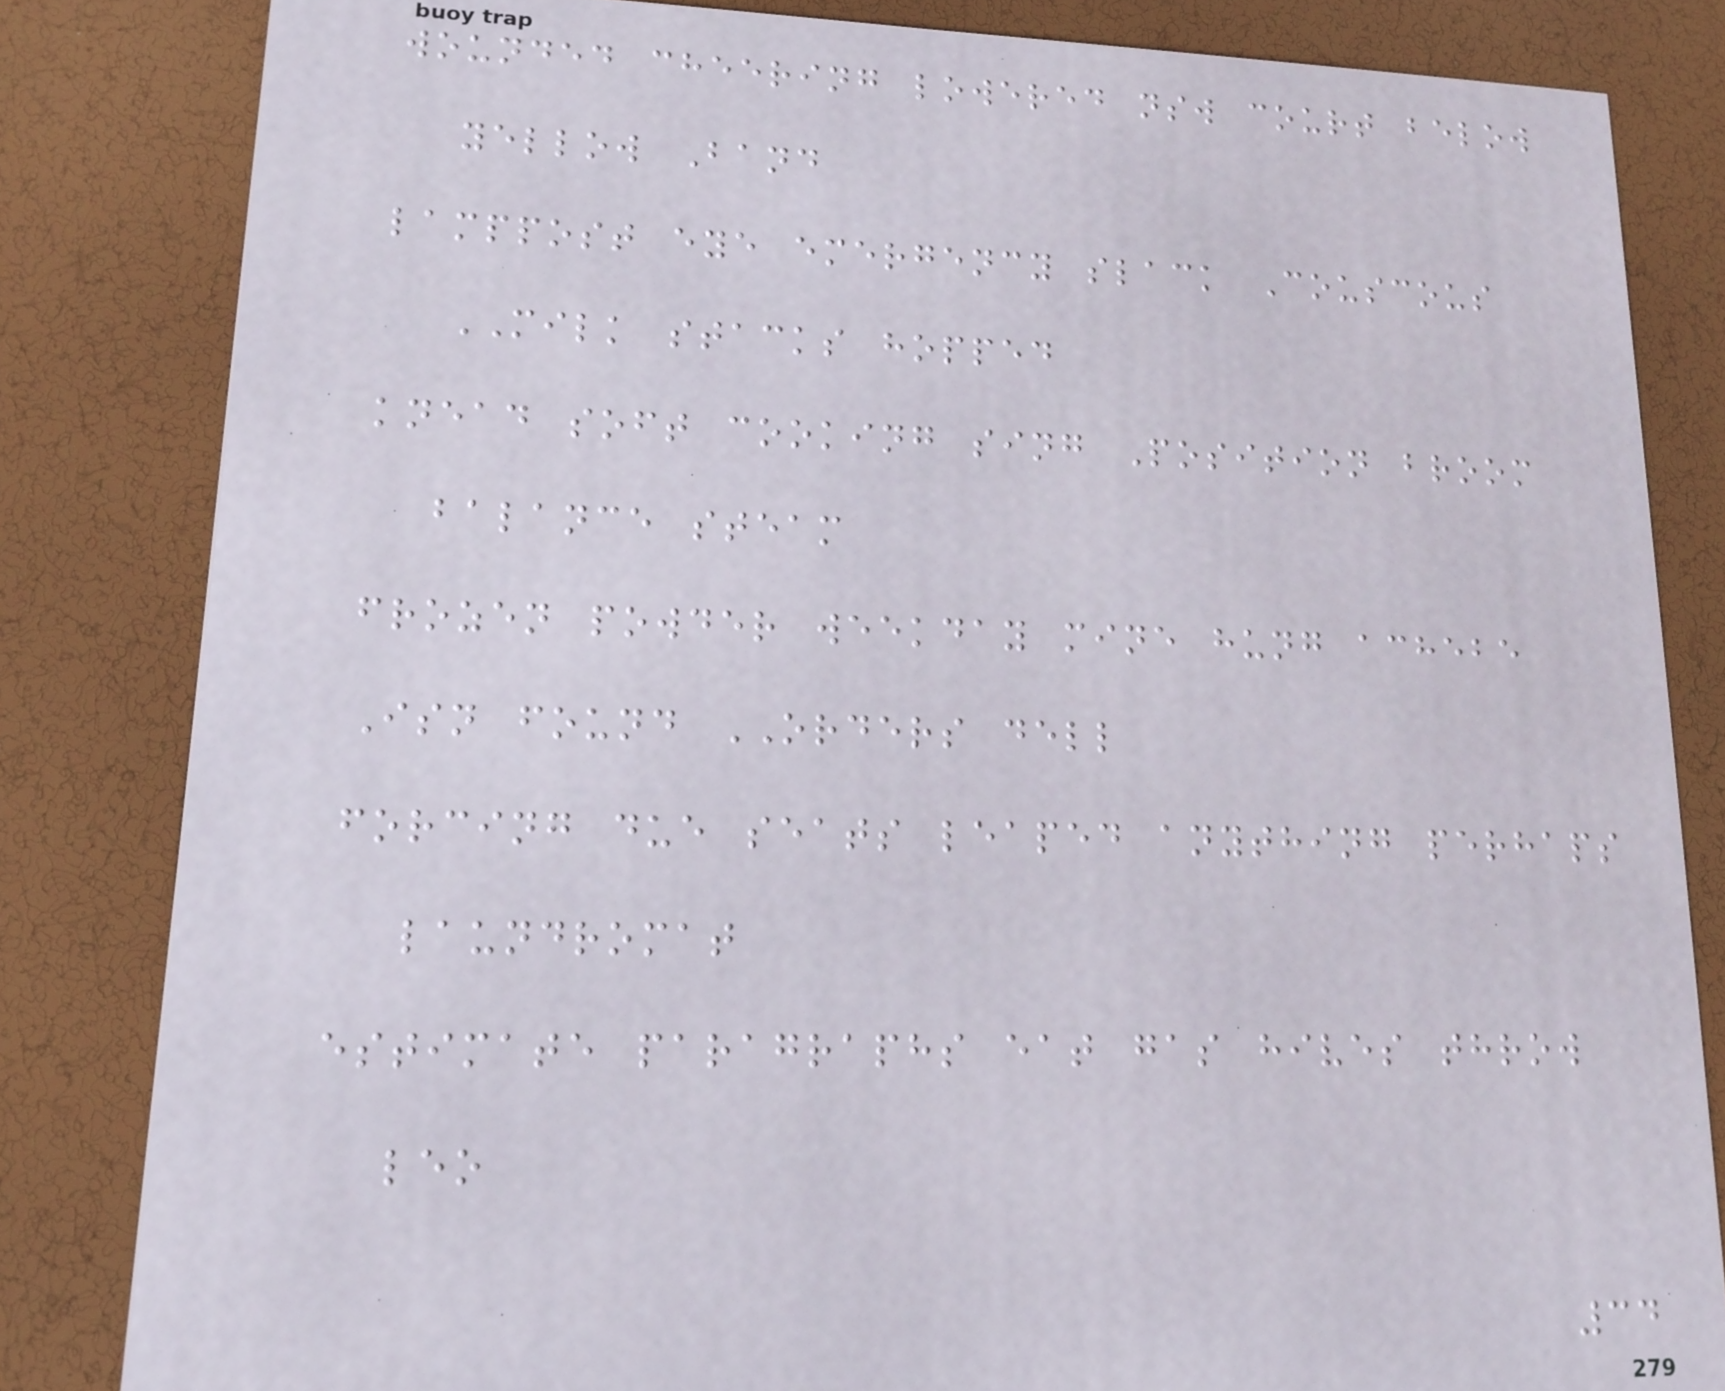wounded cheering lowered nsw court below
yellow Band
lamppost eye emergency slack Couscous
MILK stacks hopped
knead soft cooking sing Position broom
balance steam
frozen powder weekday mine hung achebe
Isn found ORDERS dell
forcing due seats leaped anything perhaps
laundromat
estimate paragraphs eat gas hives throw
leo
34
